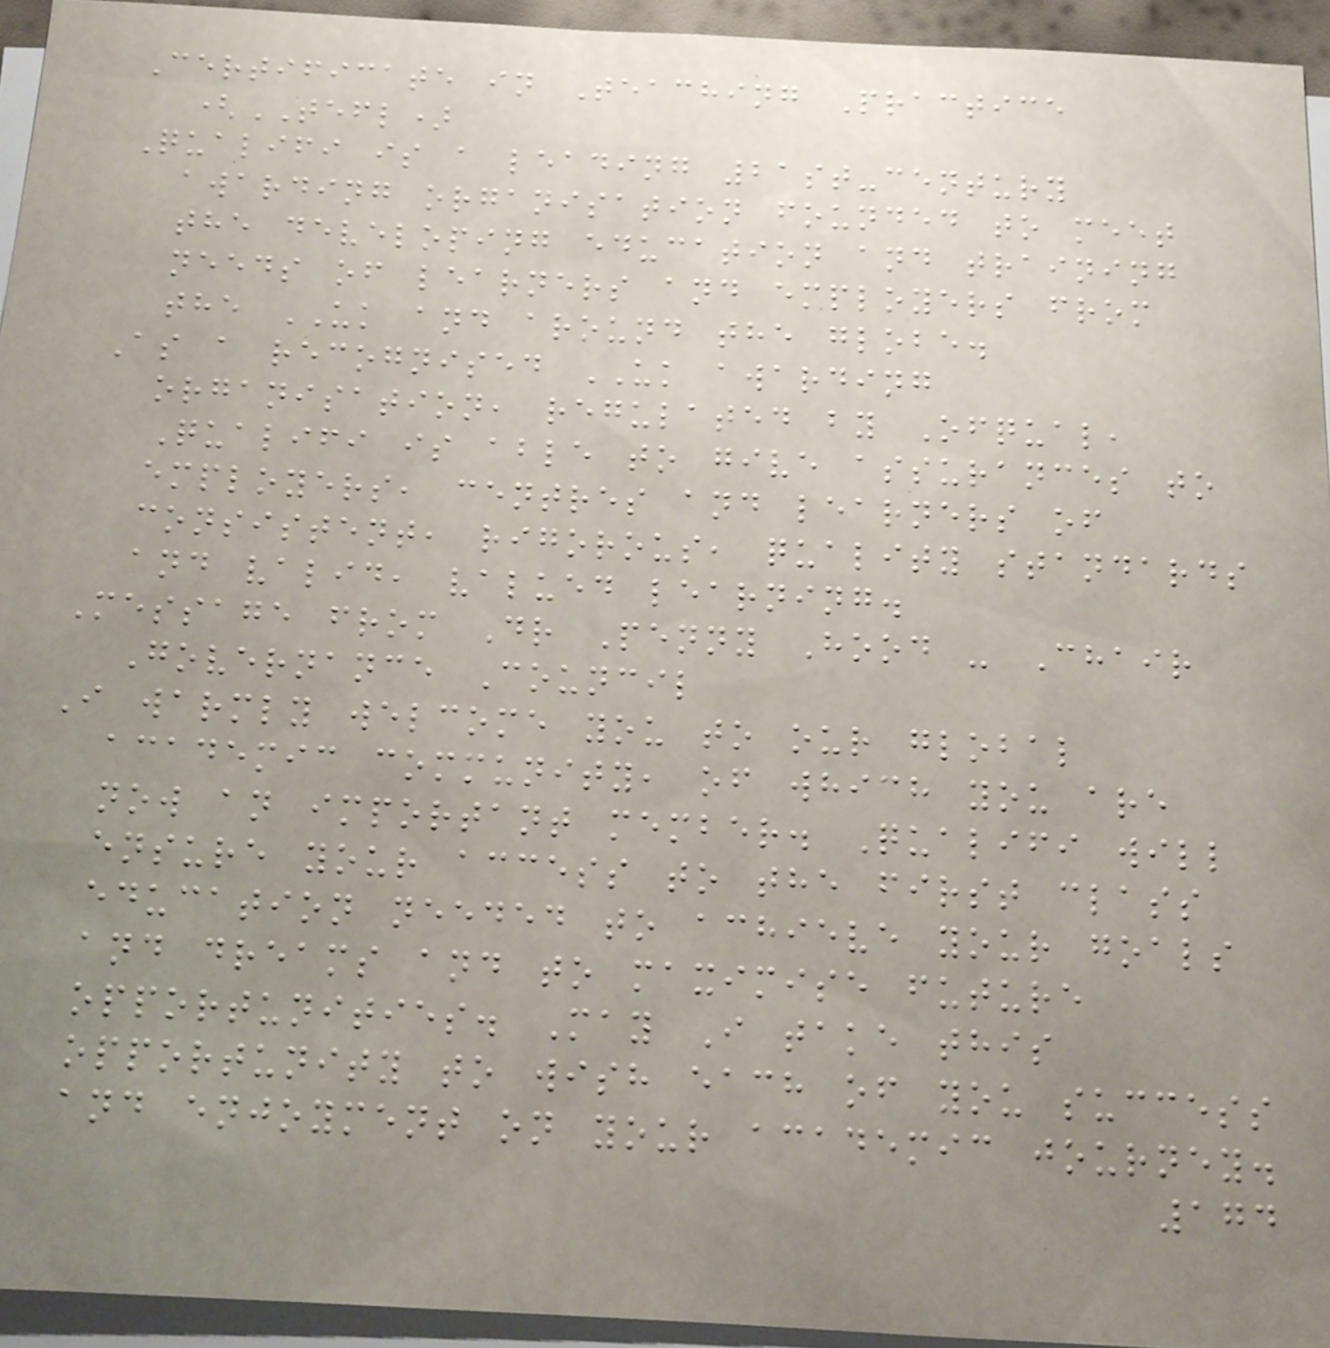Certificate in Teaching Practice
(TEFL)
Qualifi is a leading 21st-century
awarding organisation founded to meet
the developing education and training
needs of learners and employers from
the UK and around the globe.
As a recognised UK awarding
organisation, regulated by Ofqual,
Qualifi is able to give assurances to
employers, centres and learners of
consistent, rigorous, quality standards
and valid, valued learning.
Message from Dr Penny Hood - Chair
Governance Council
I warmly welcome you to our global
academic community, of which you are
now an important member. Qualifi will
ensure your access to the first class
education needed to achieve your goals
and dreams and to maximise future
opportunities. May I take this
opportunity to wish each of you success
and enjoyment on your academic journey.
174
